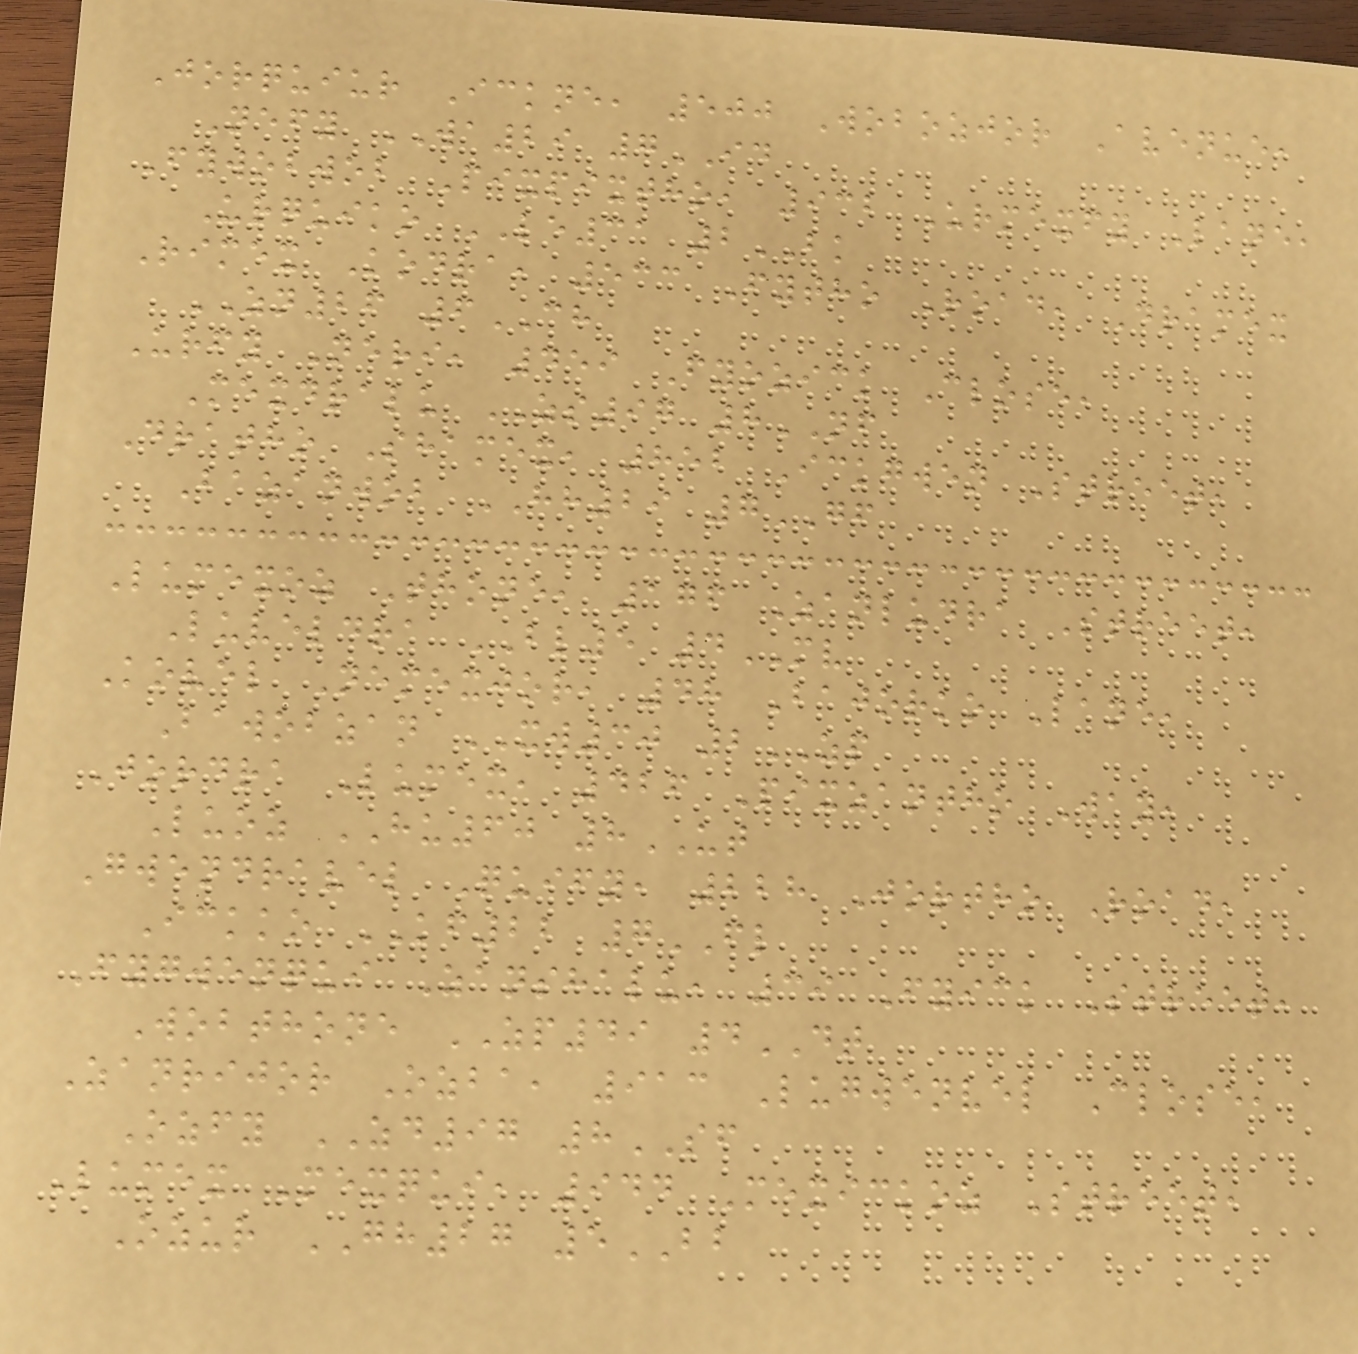Jorquiur Ickne, 500 Wobozjor Avenue,
Nefy WA29 7ID
Fywobwob Pixpixtho, 932 Urmexfy Lane,
Urquiko LE31 2BK
Rimex Kodra, 533 Fytho Road, Dramex
ZN26 6CH
Urfy Neri, 459 Fyozick Close,
Mexdralu ZS97 8NF
Dratho Shamex, 852 Ickgwen Street,
Bazanwob HH29 7GF
Lumexoz Thone, 176 Zanludra Street,
Luveldra BL5 4MV
Kovel Nemexjor, 48 Bajorko Lane,
Bawobzan XW30 2ZP
Jordra Lumex, 426 Pixzantho Way,
Luoz HU60 8UT
Gwendravel Quify, 228 Jortho Road,
Ickko KF22 7FL
Fygwenqui Zanshalu, 39 Fyick Street,
Wobthone ZP49 4DT
Zanrijor Ozba, 913 Lugwenvel Close,
Ozfy ZD97 8SF
Lumex Mexqui, 944 Mexickoz Street,
Ozur GH27 5BB
